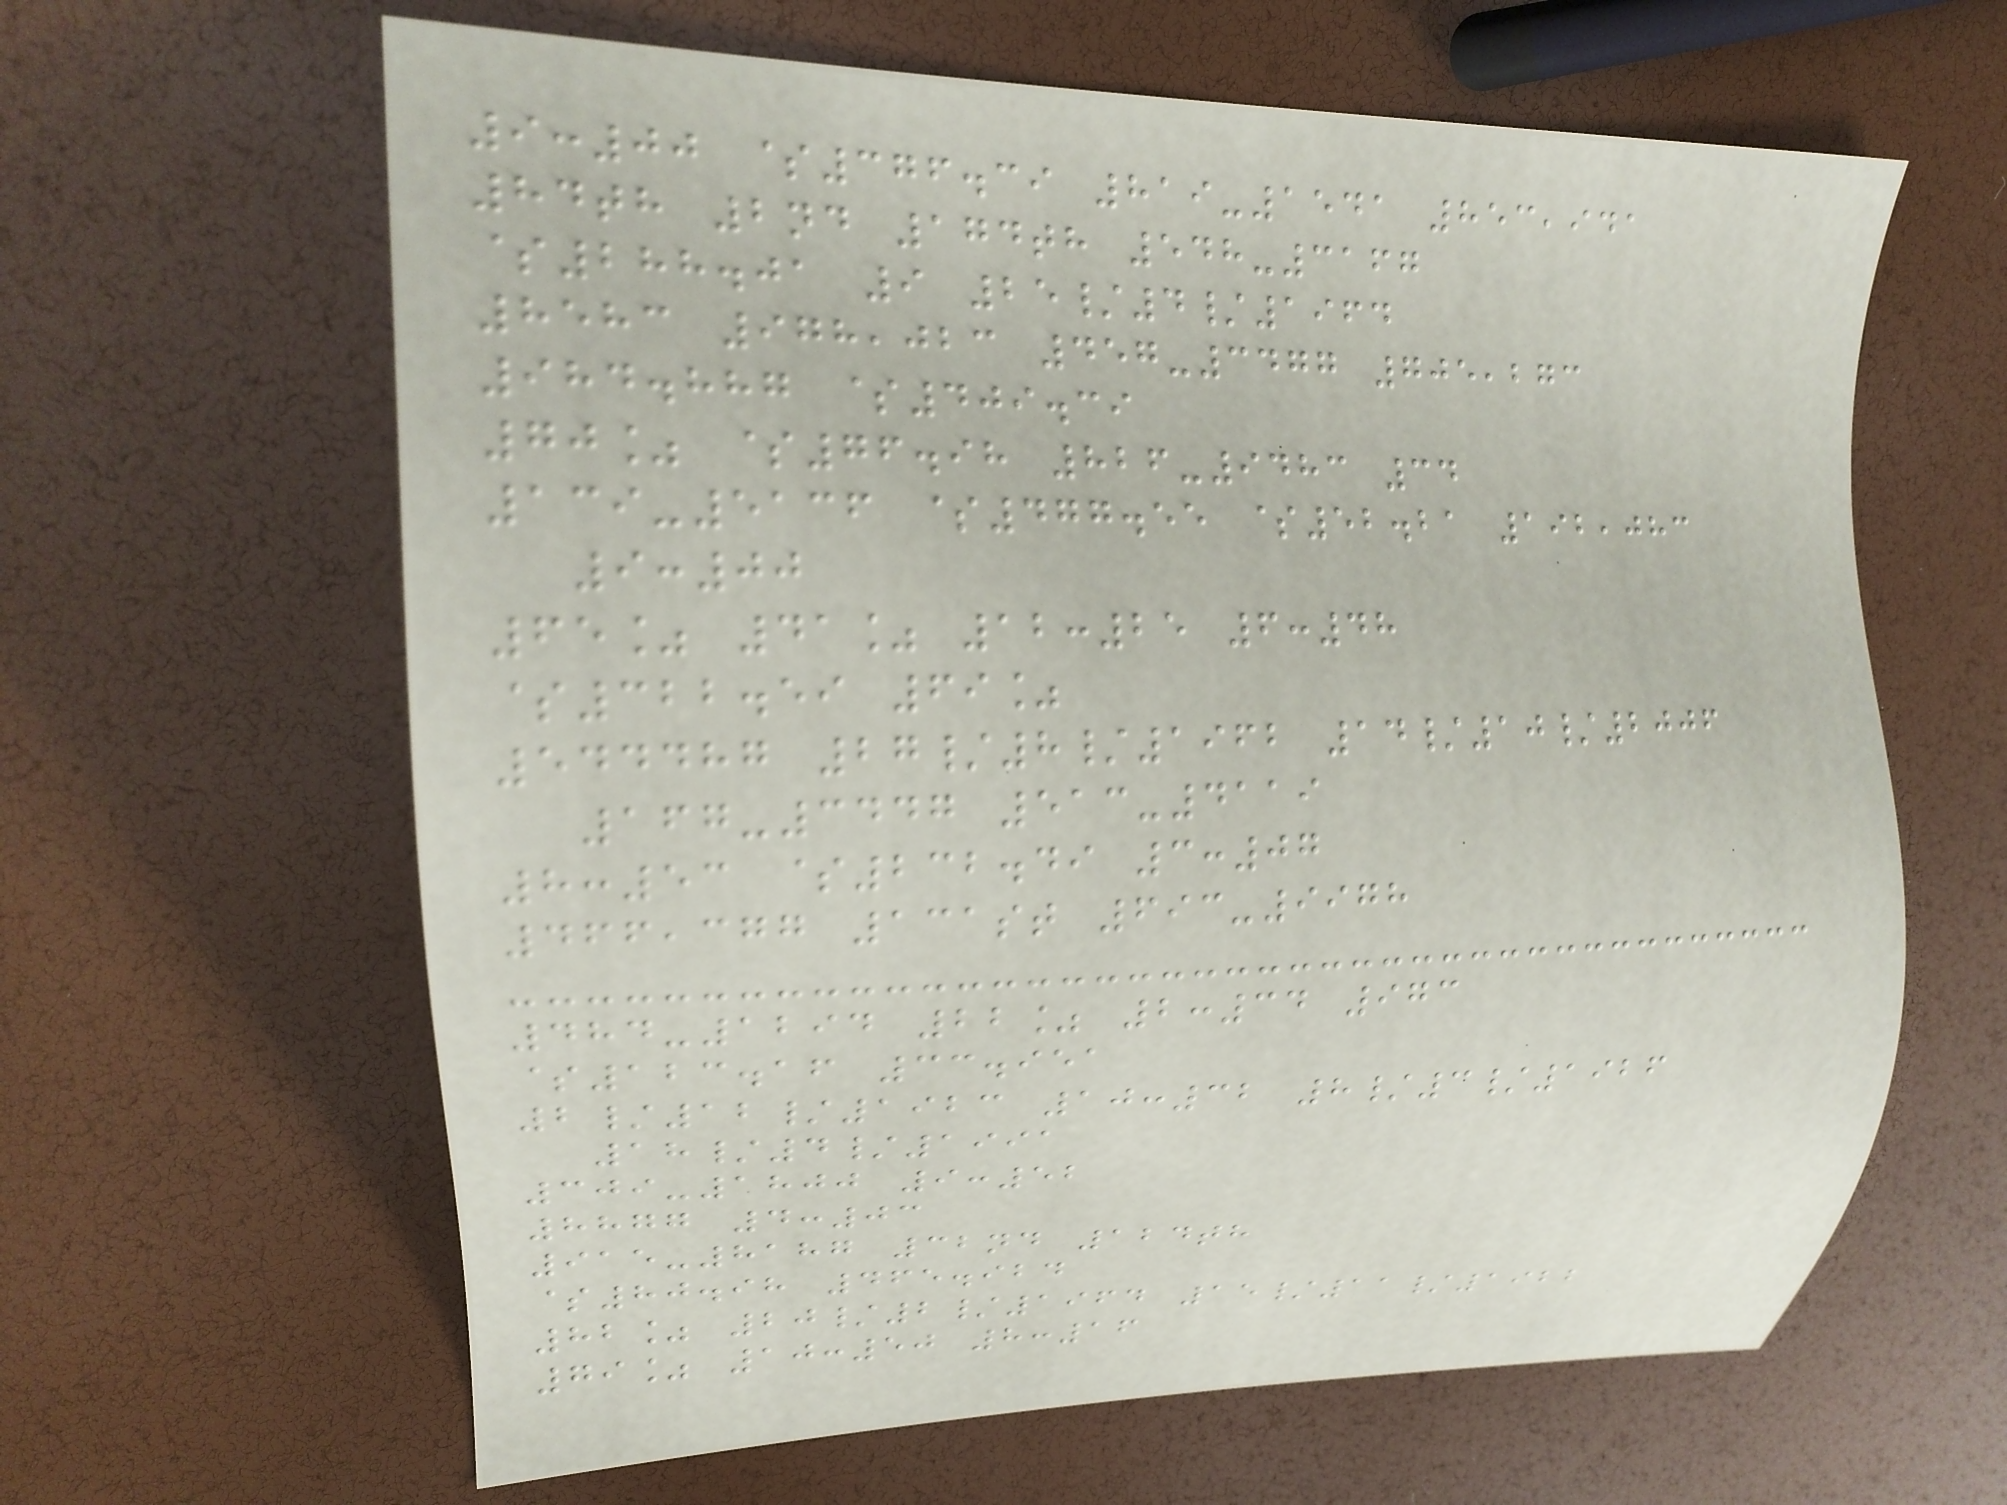9:00 $376.39 819-1541 853,941
84th 2nd 174th 548-3167
$288.01 9 25/4/1964
8583 978,023 457-3477 705,273
984.887 $409.39
70% $76.98 826-9483 34
139-5136 $477.55 $52.21 192,083
9:00
65% 41% 12:25 6:48
$322.59 69%
544487 27/8/1962 14/10/2006
167-3447 513-4119
8:53 $232.49 3:07
466,377 131st 693-9978
484-1294 22% 2:34 973
$123.16 33.951
2/12/1923 10:32 8/3/1926
18/4/1991
309-1800 9:52
8877 4:03
915-8187 32nd 124th
$80.98 465.924
82% 20/2/1964 15/11/1922
79% 10:50 8:16
